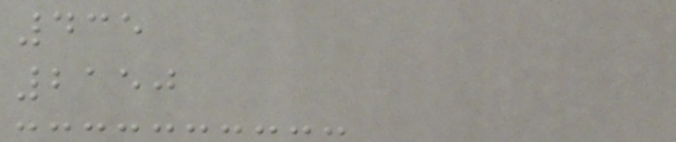435
2150
